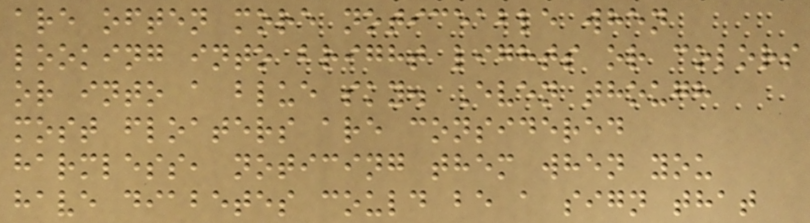are often more noticeable when
looking into bright lights or colors
or into a blue sky. Even though
most floaters are considered
harmless, noticing them when you
have diabetes could be a sign that
